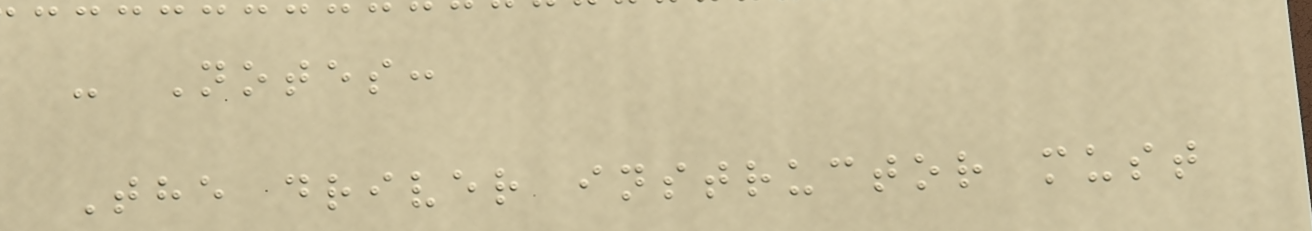- Notes:
The driver instructor must
